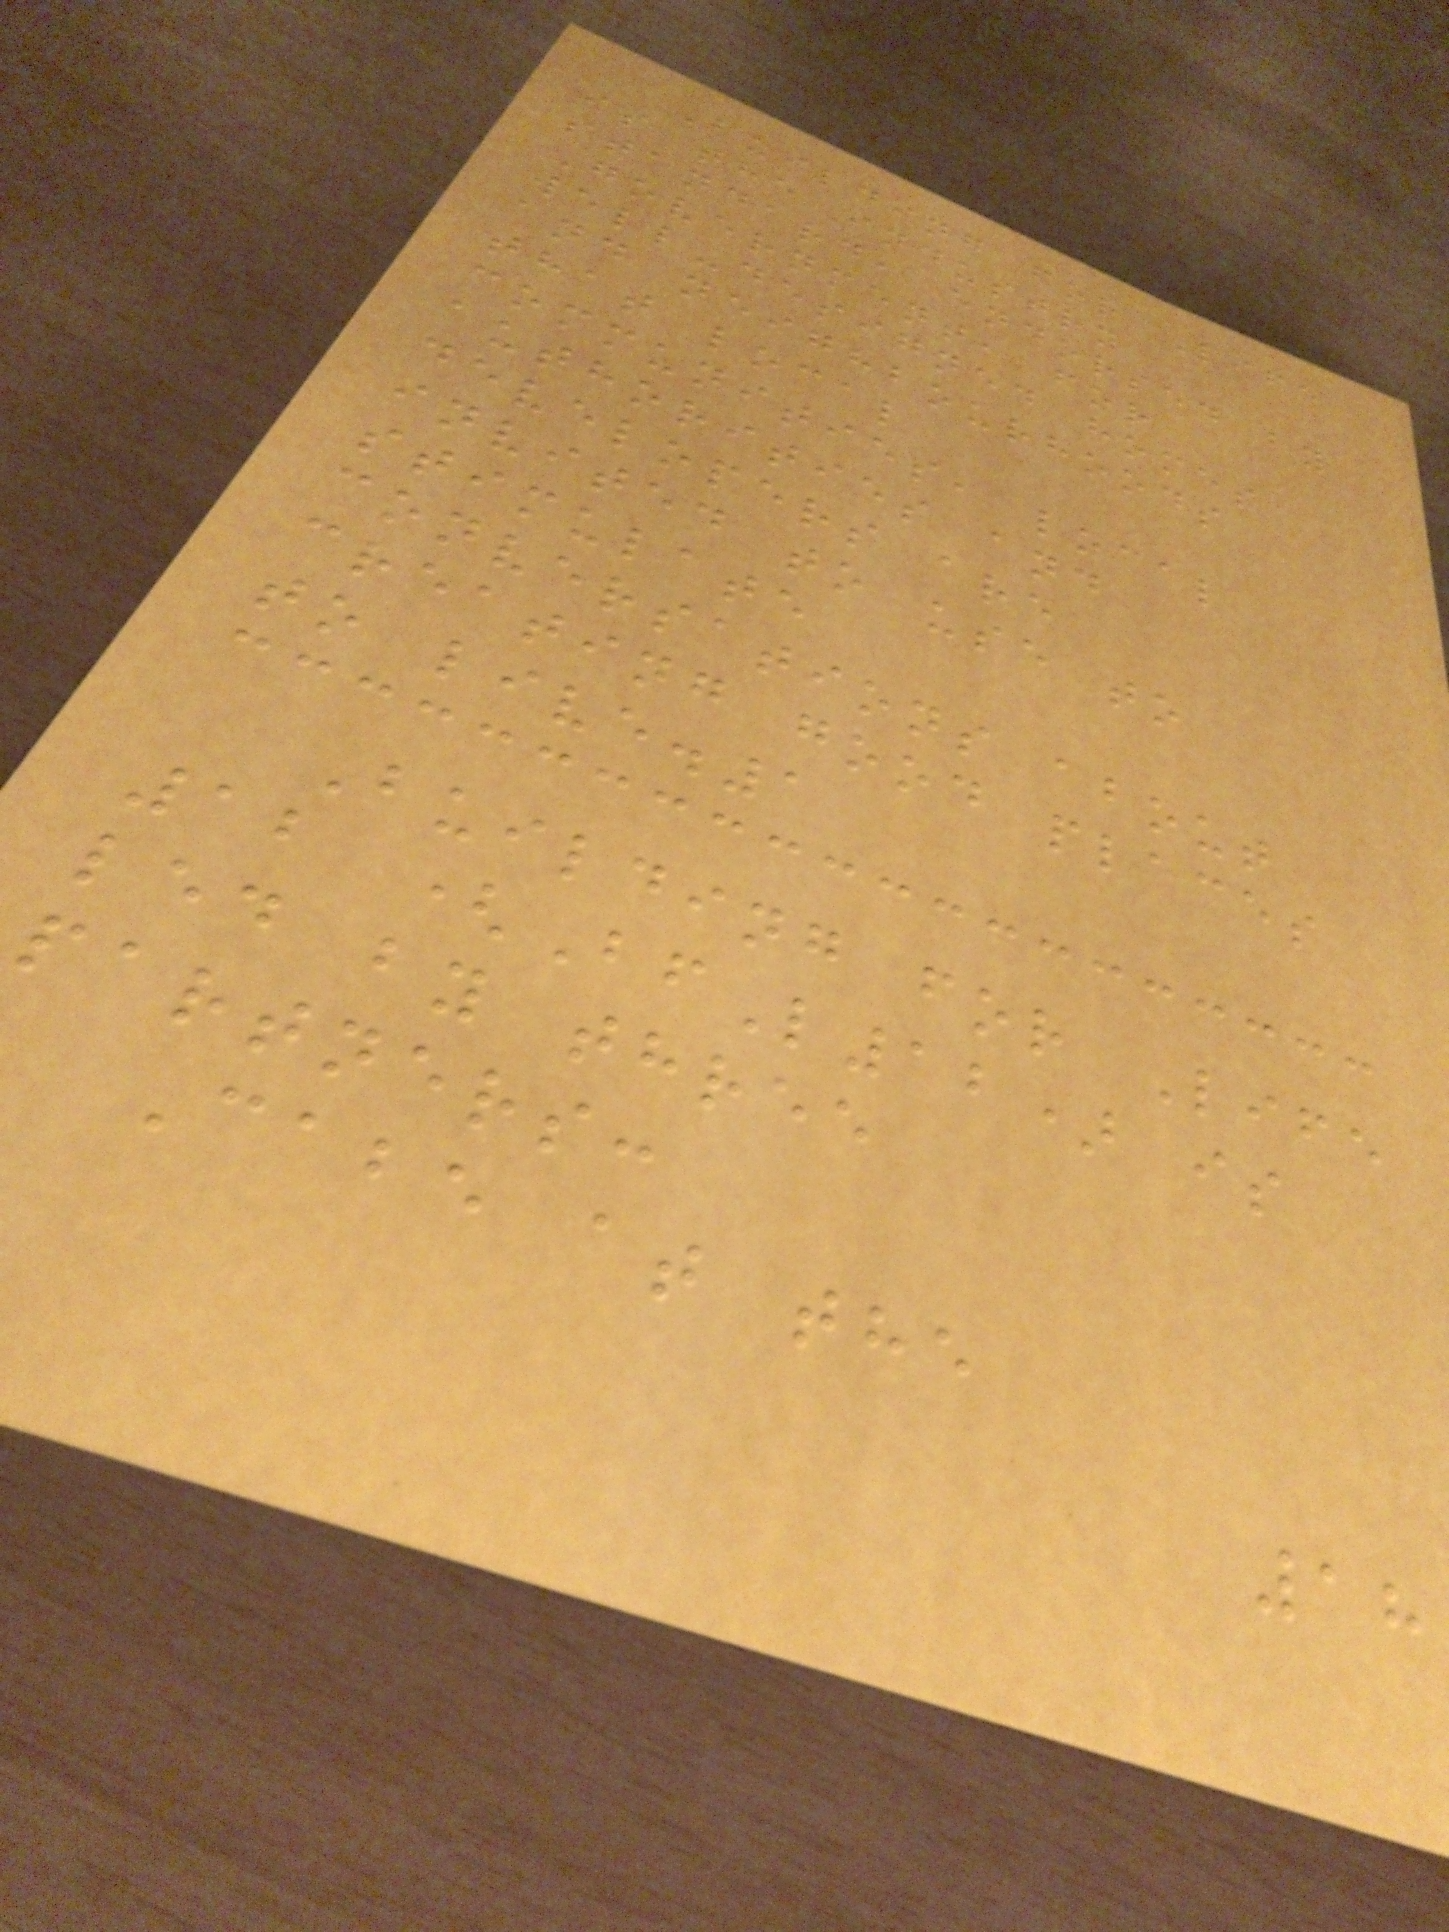Building for Life
is the industry
standard, endorsed by
Government, for
well-designed homes
and neighbourhoods
that local
communities, local
authorities and
developers are
invited to use to
stimulate
conversations about
creating good places
to live.1
Building for Life
12 (BfL12) is
led by three
partners:
Cabe at the
18
